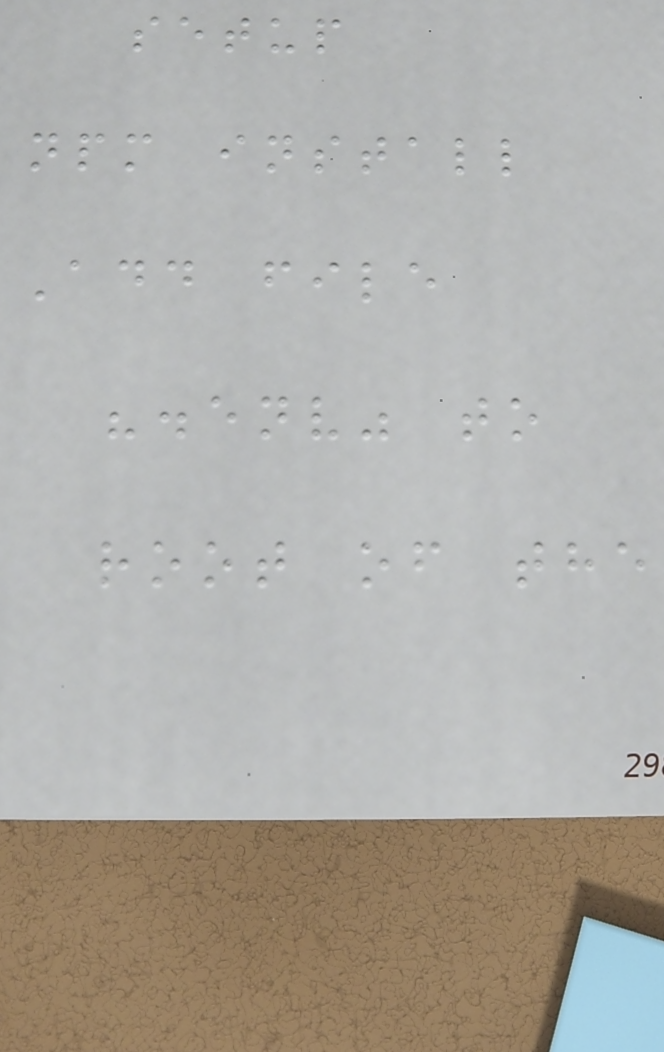setup
npm install
Add file
".env" to
root of the
